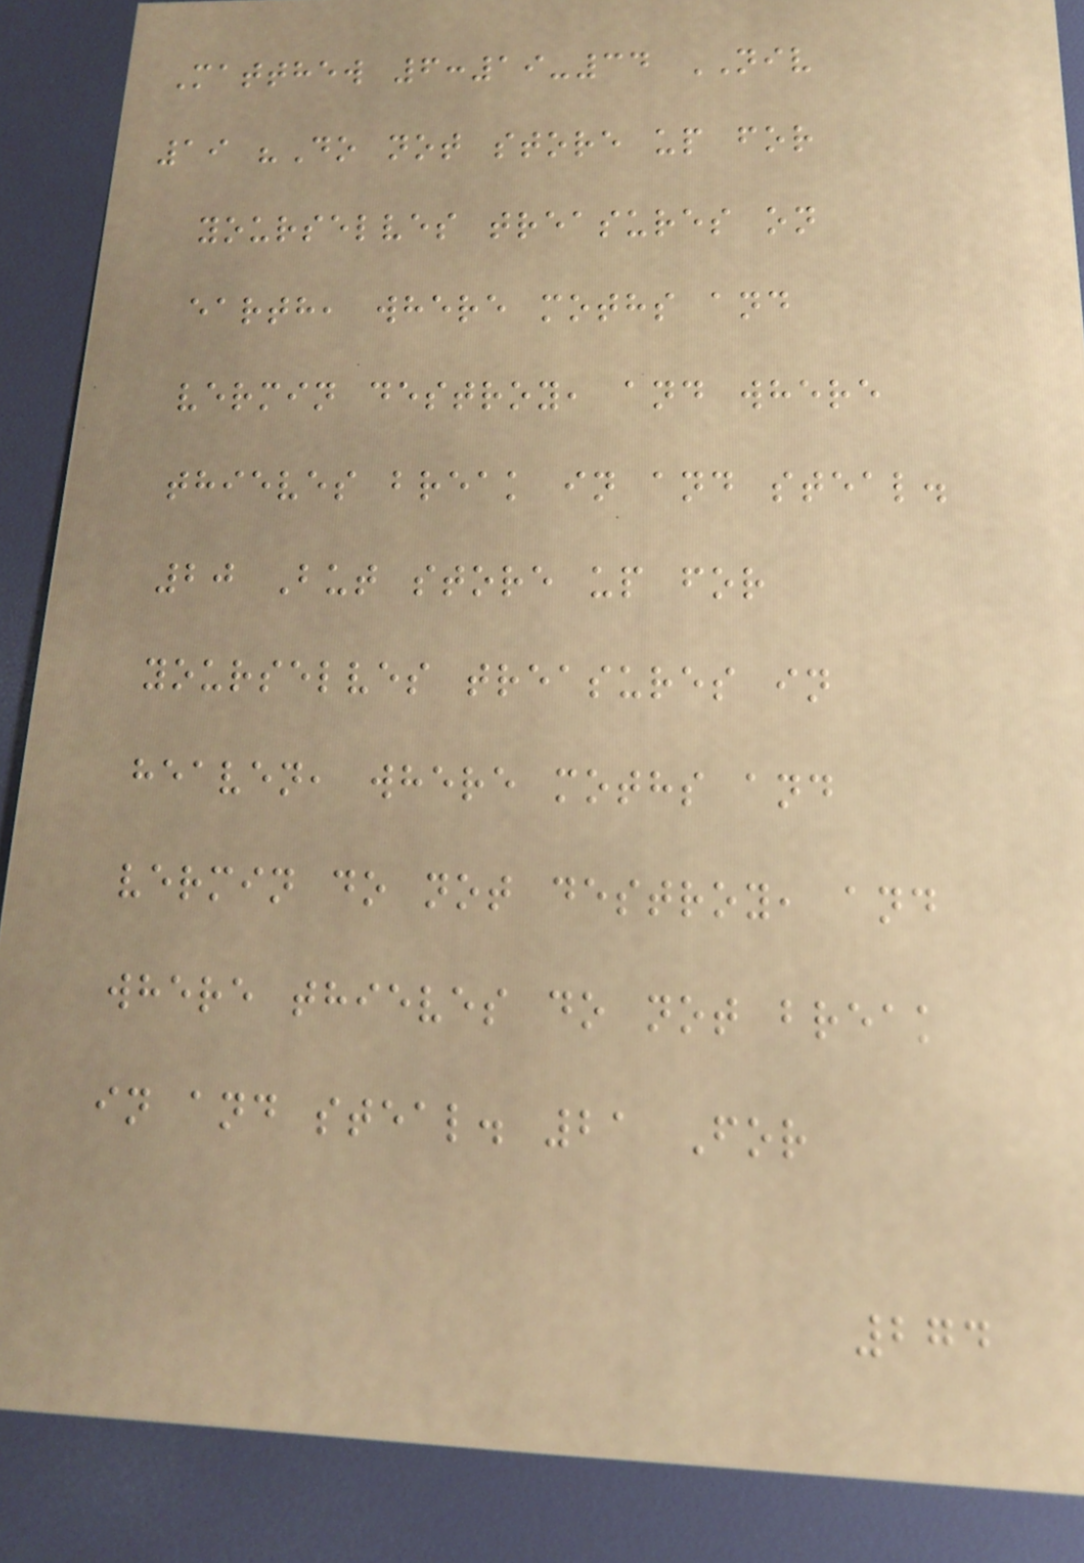Matthew 6:19-34 NIV
19 "Do not store up for
yourselves treasures on
earth, where moths and
vermin destroy, and where
thieves break in and steal.
20 But store up for
yourselves treasures in
heaven, where moths and
vermin do not destroy, and
where thieves do not break
in and steal. 21 For
274
